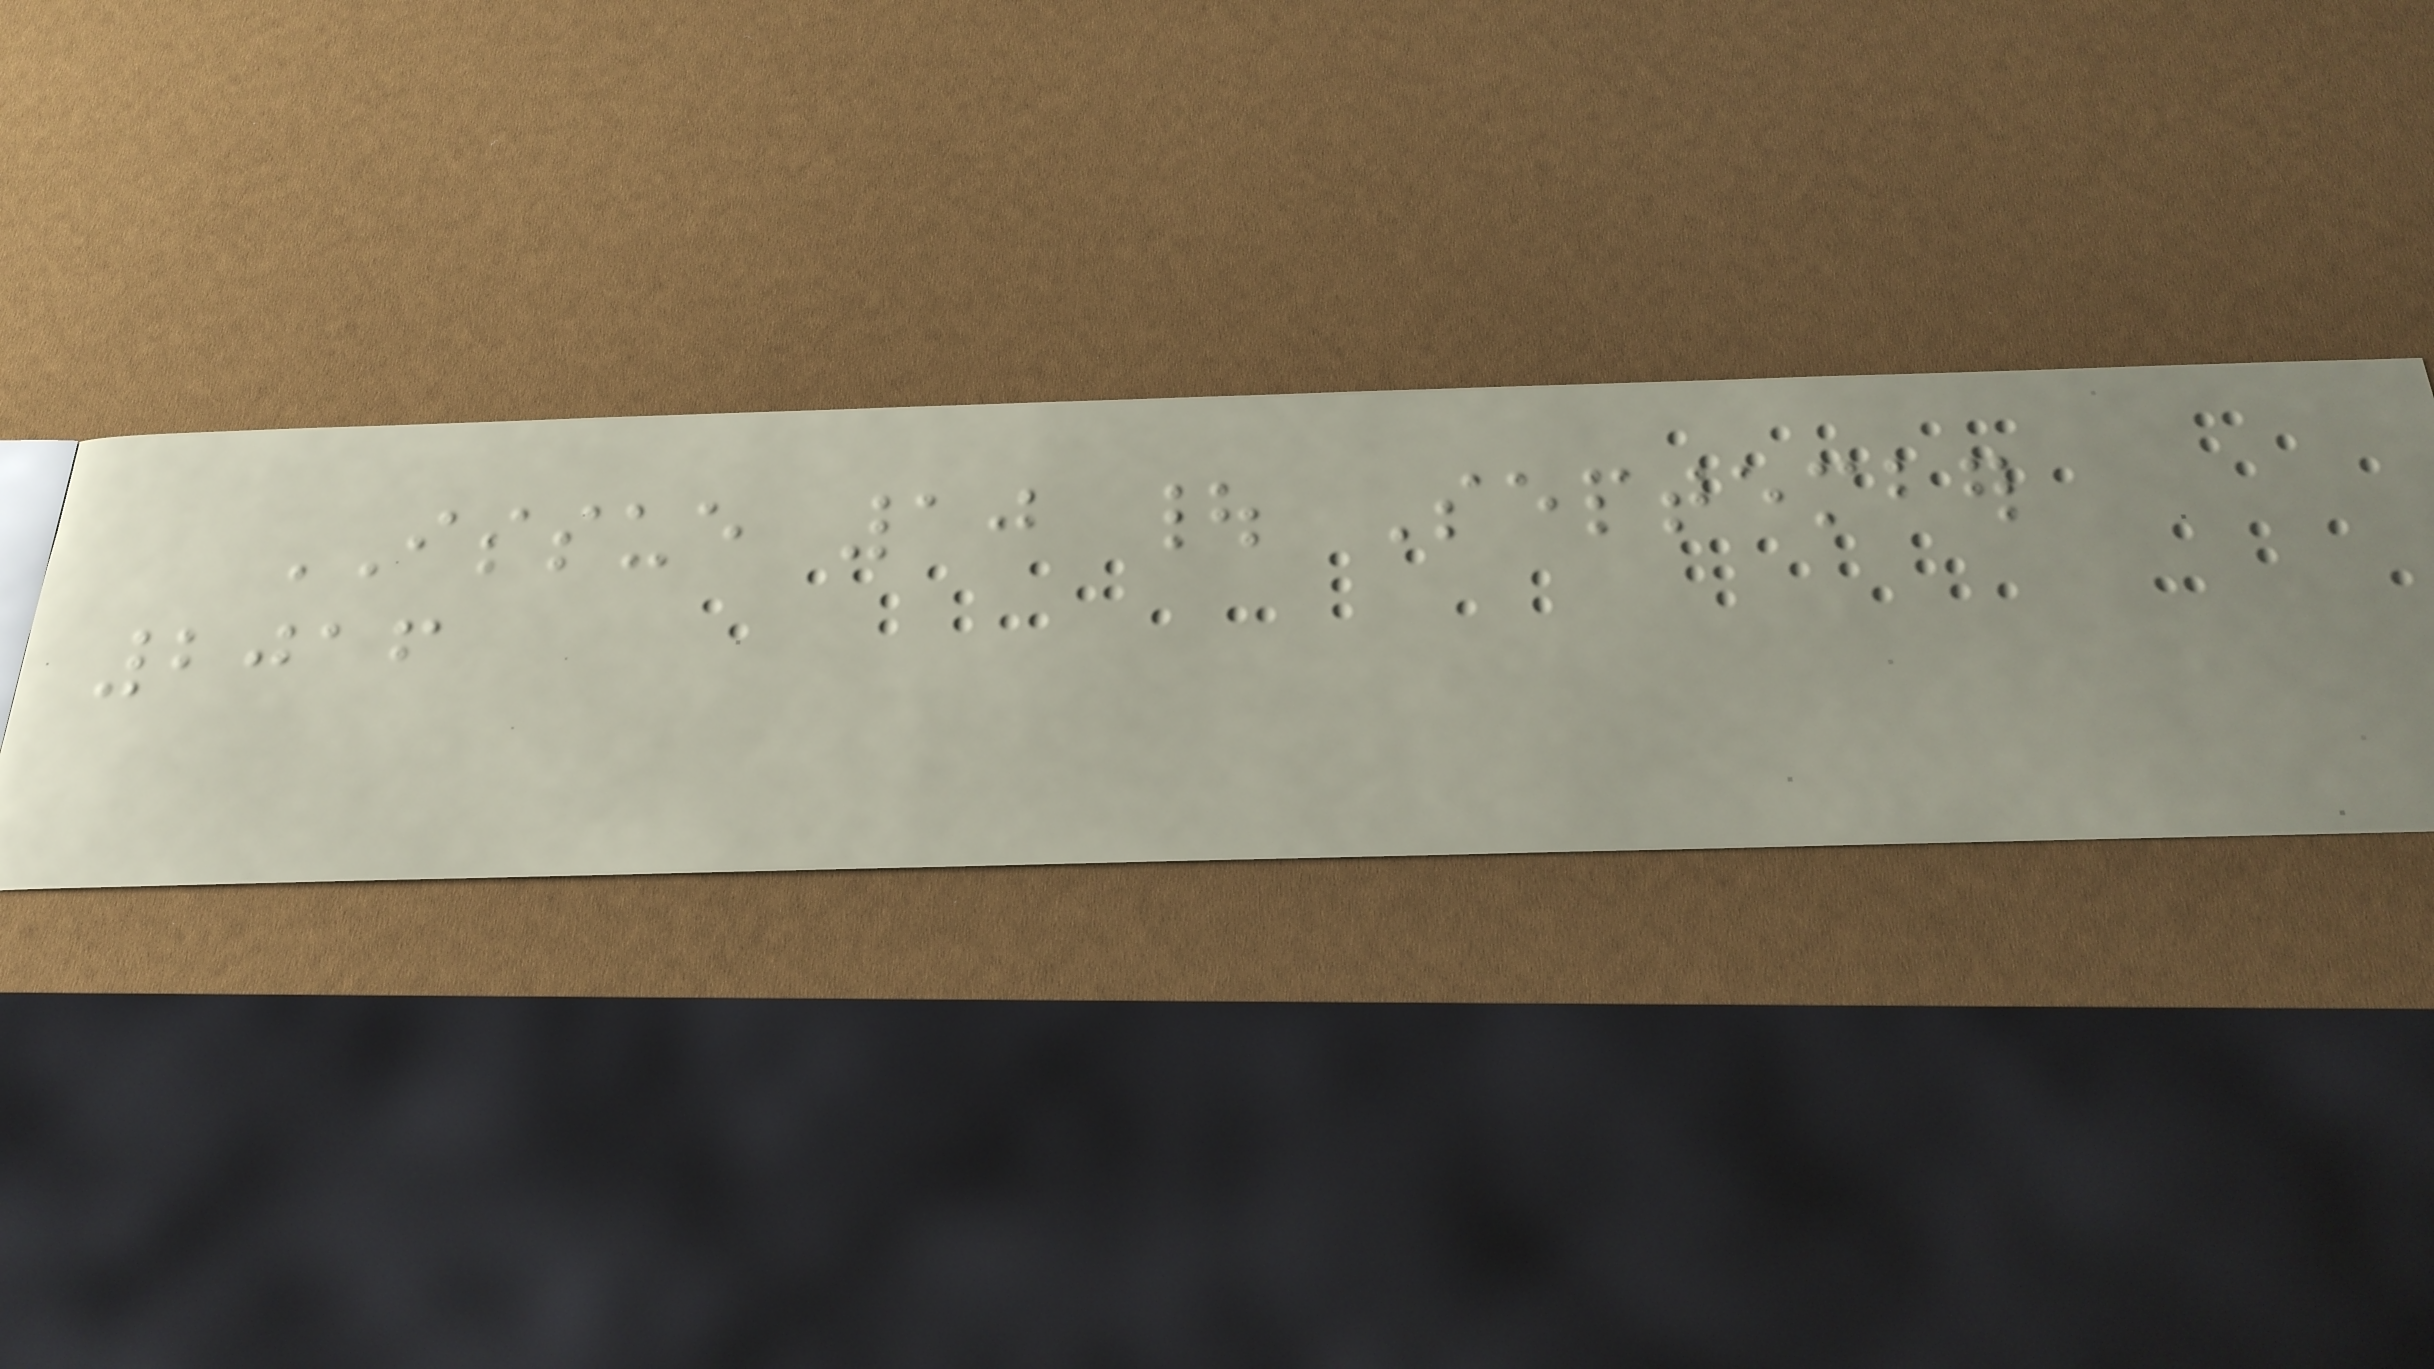ISSUE 10 | September
2016
